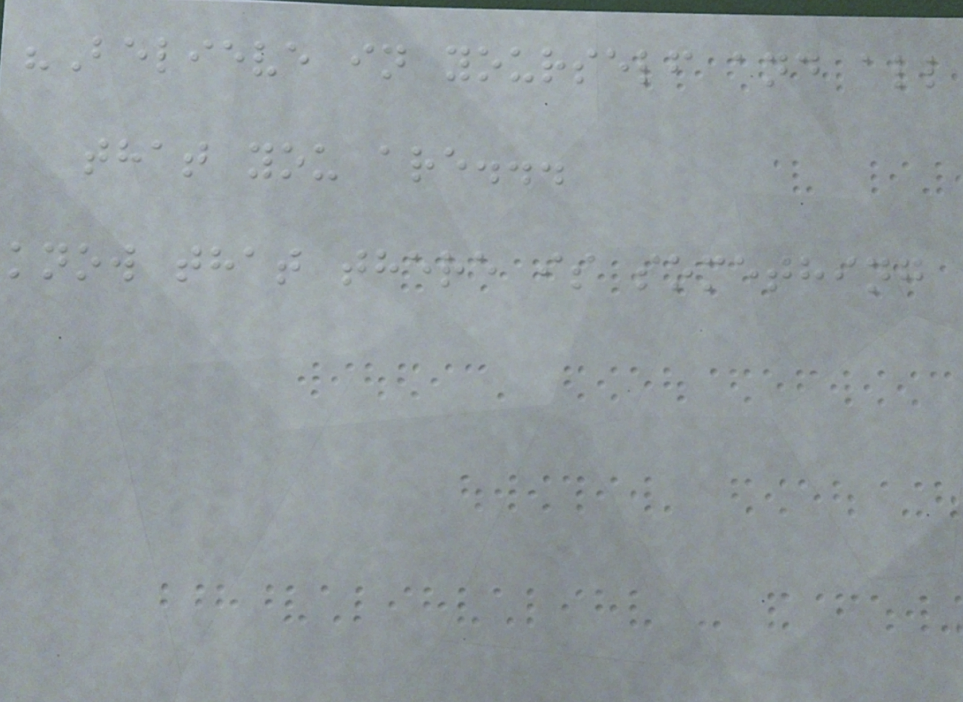"Believe in yourself and all
that you are...
know that there is something
